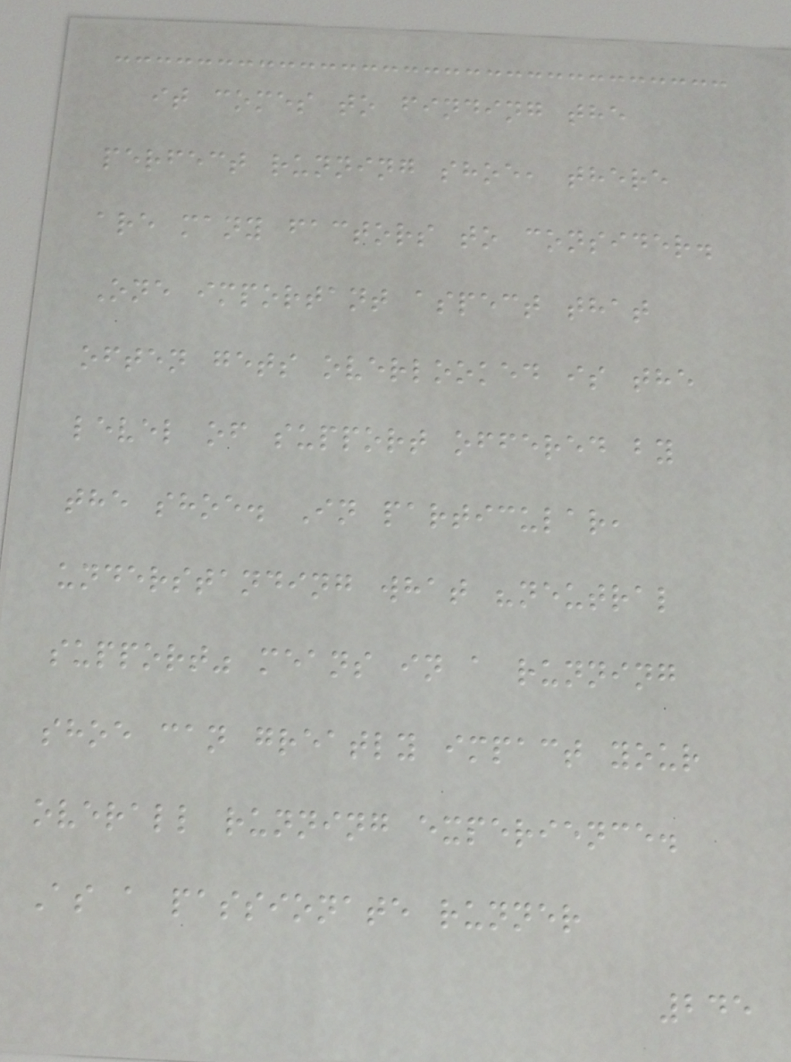it comes to finding the
perfect running shoe, there
are many factors to consider.
One important aspect that
often gets overlooked is the
level of support offered by
the shoe. In particular,
understanding what "neutral
support" means in a running
shoe can greatly impact your
overall running experience.
As a passionate runner
245
